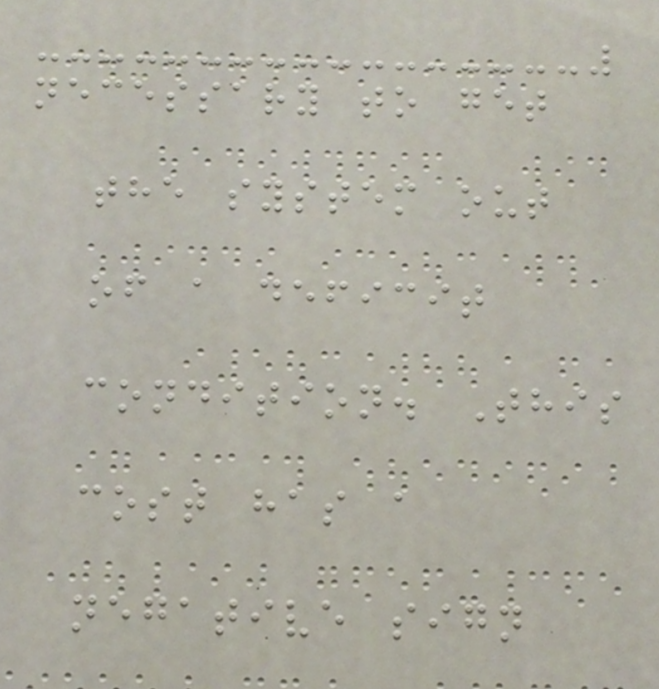necessary to get
the system out
of a deficit
condition. This
cost has a
negative sign
